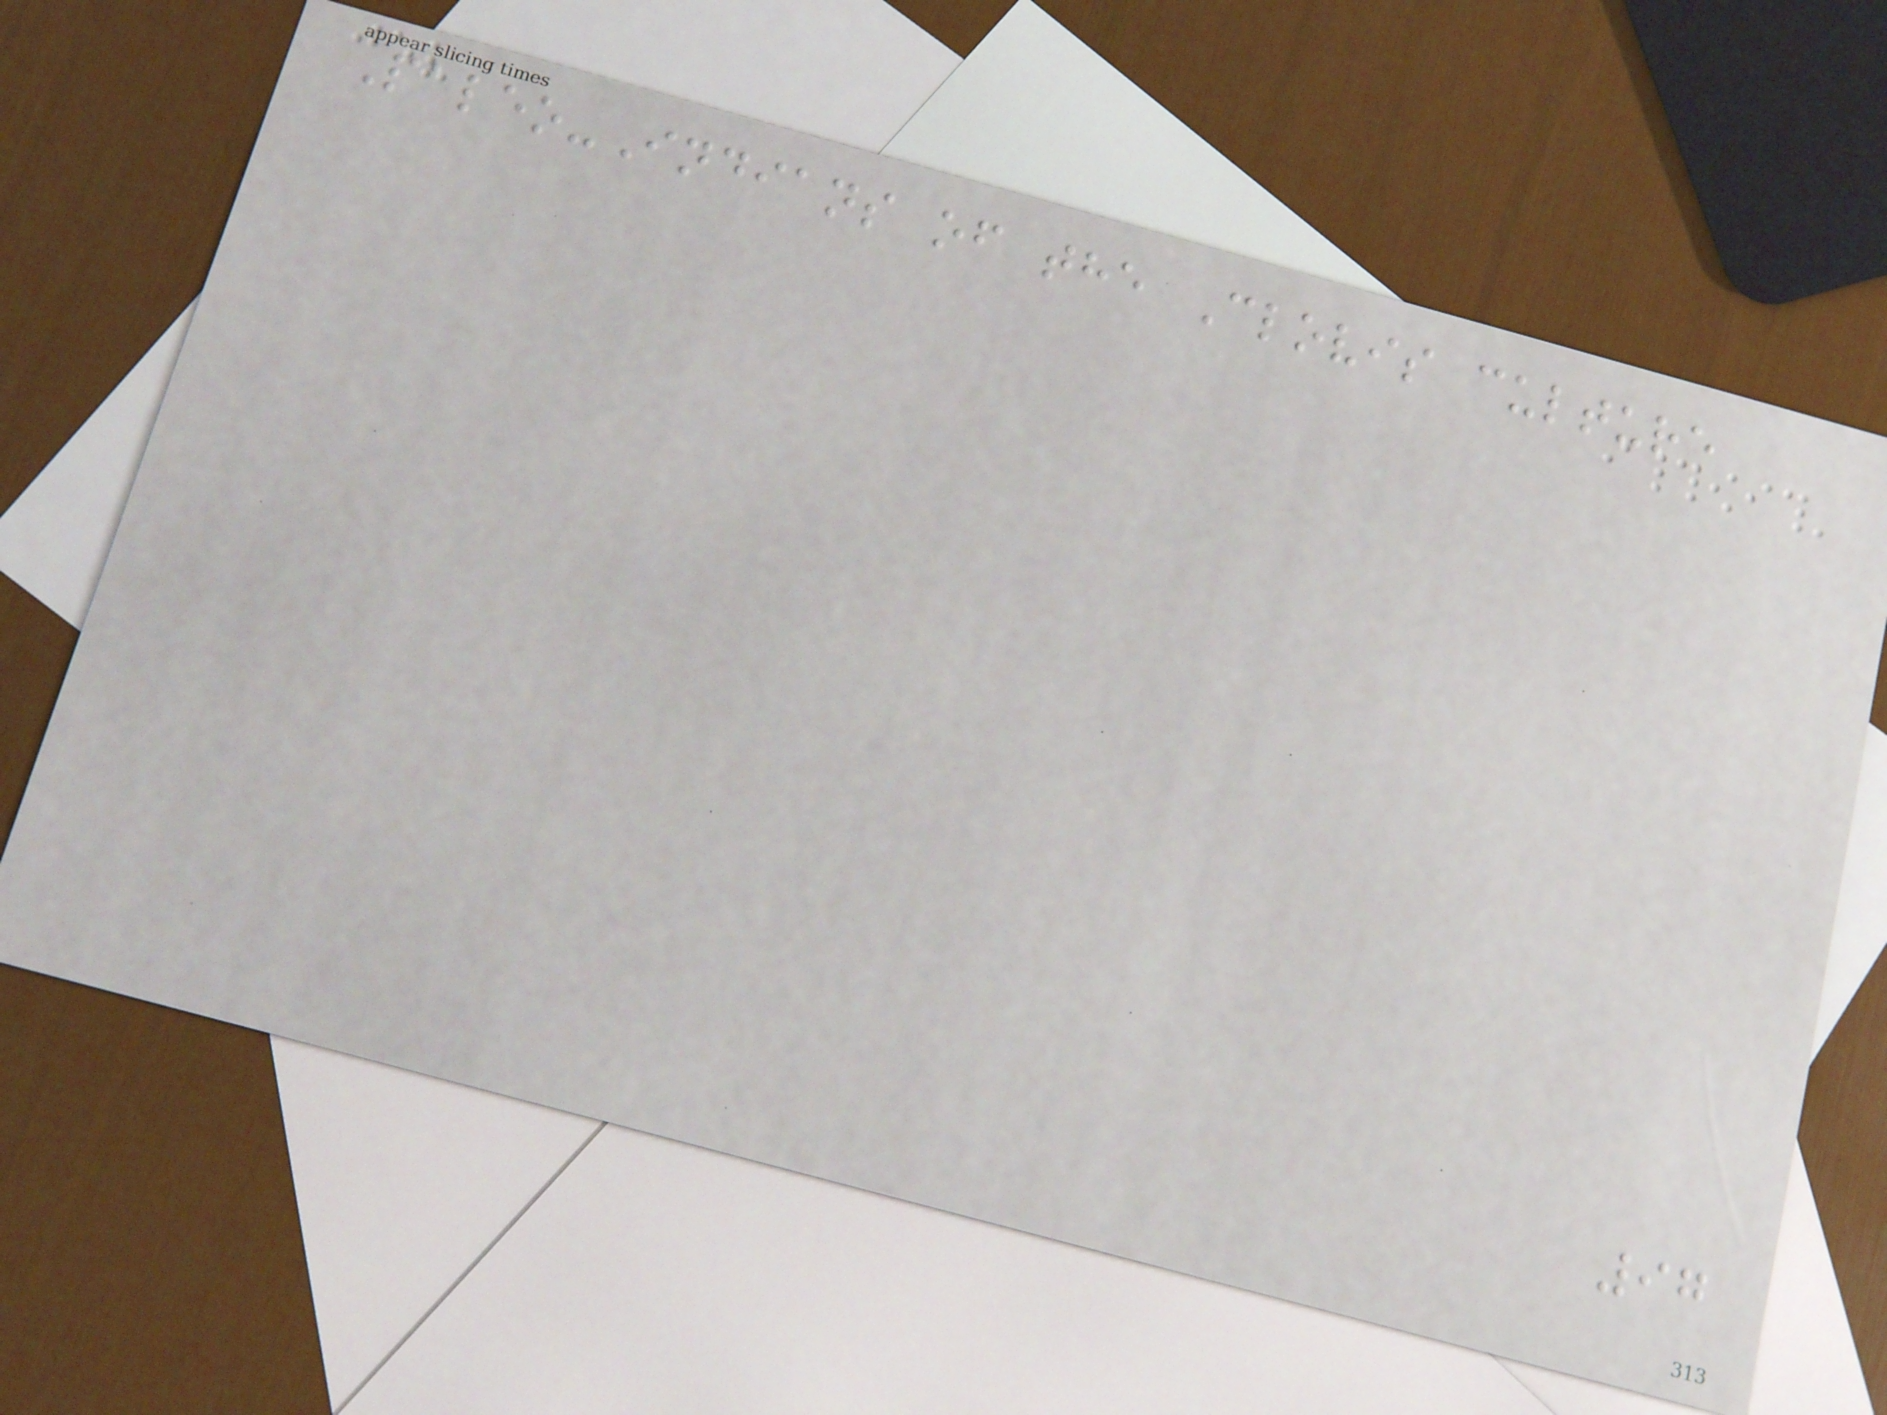Paleo-Indians of the Clovis culture
97
